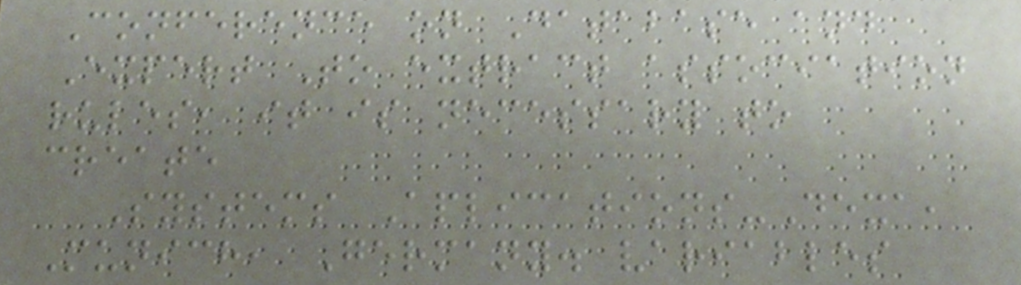Conference on Database and
Expert To extract association
rules, it is necessary to
create
Systems Aplications-Dexa,
Munich, Germany. variables
